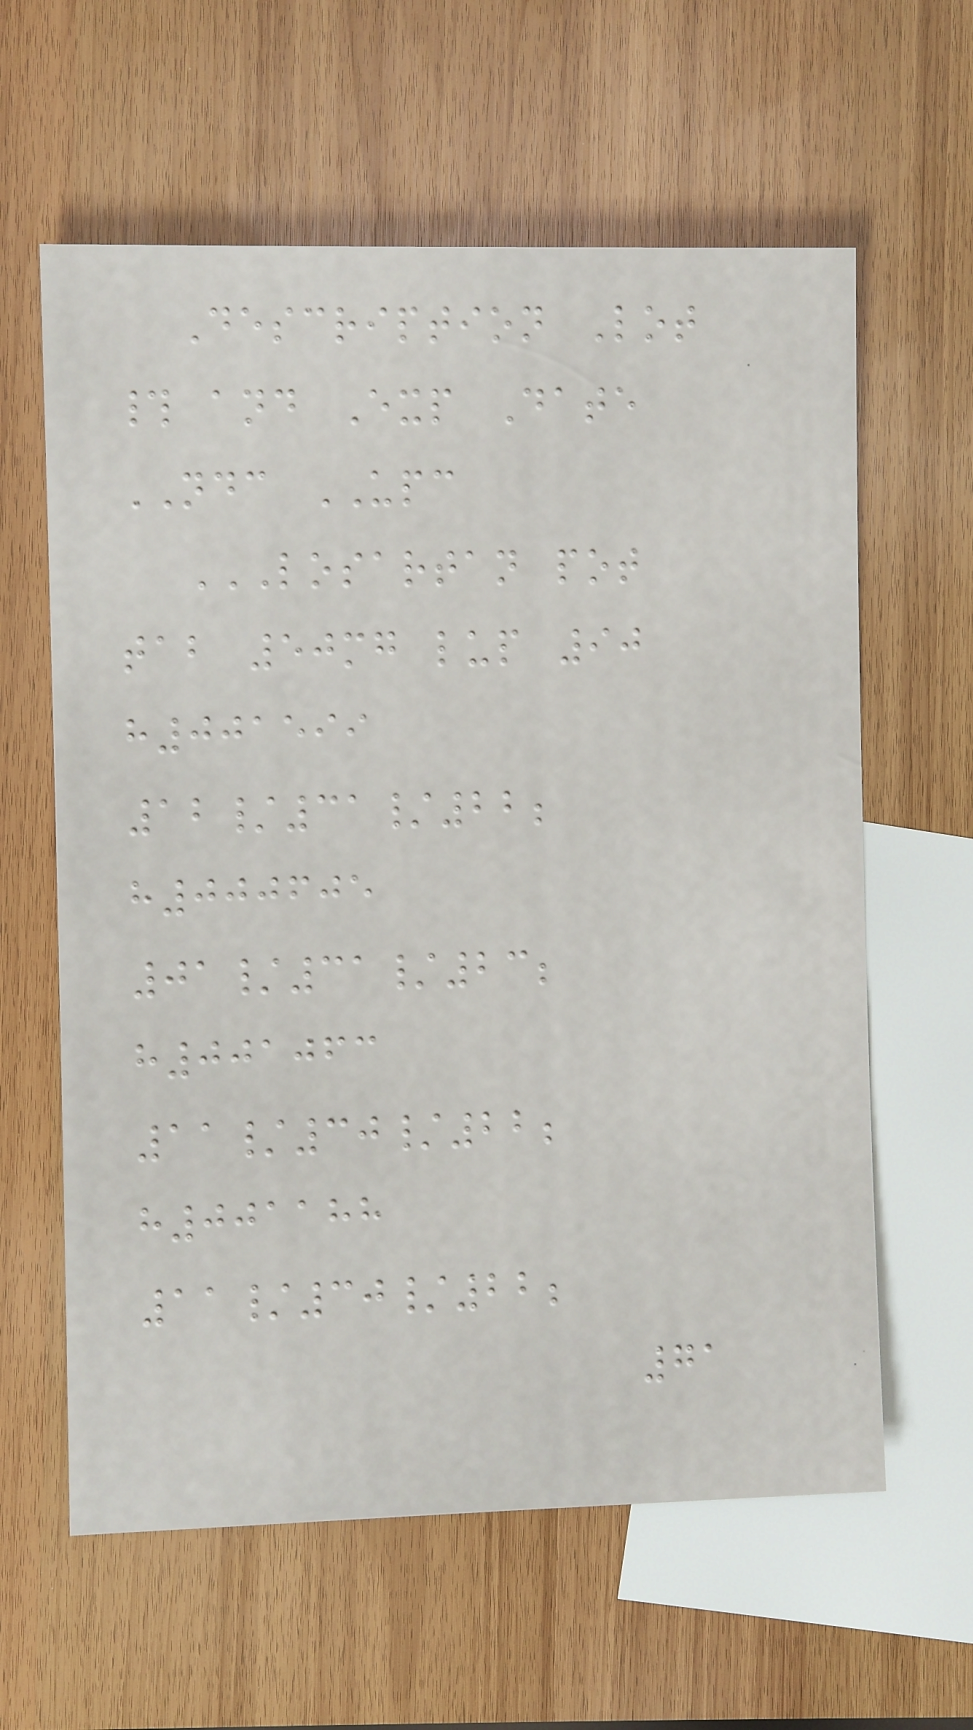Description Lot
# and Exp Date
NDC UPC
LOSARTAN POT
TAB 50MG LUP 90
H001599
12/31/22;
H000605
01/31/23;
H001063
11/30/22;
H001188
11/30/22;
71
